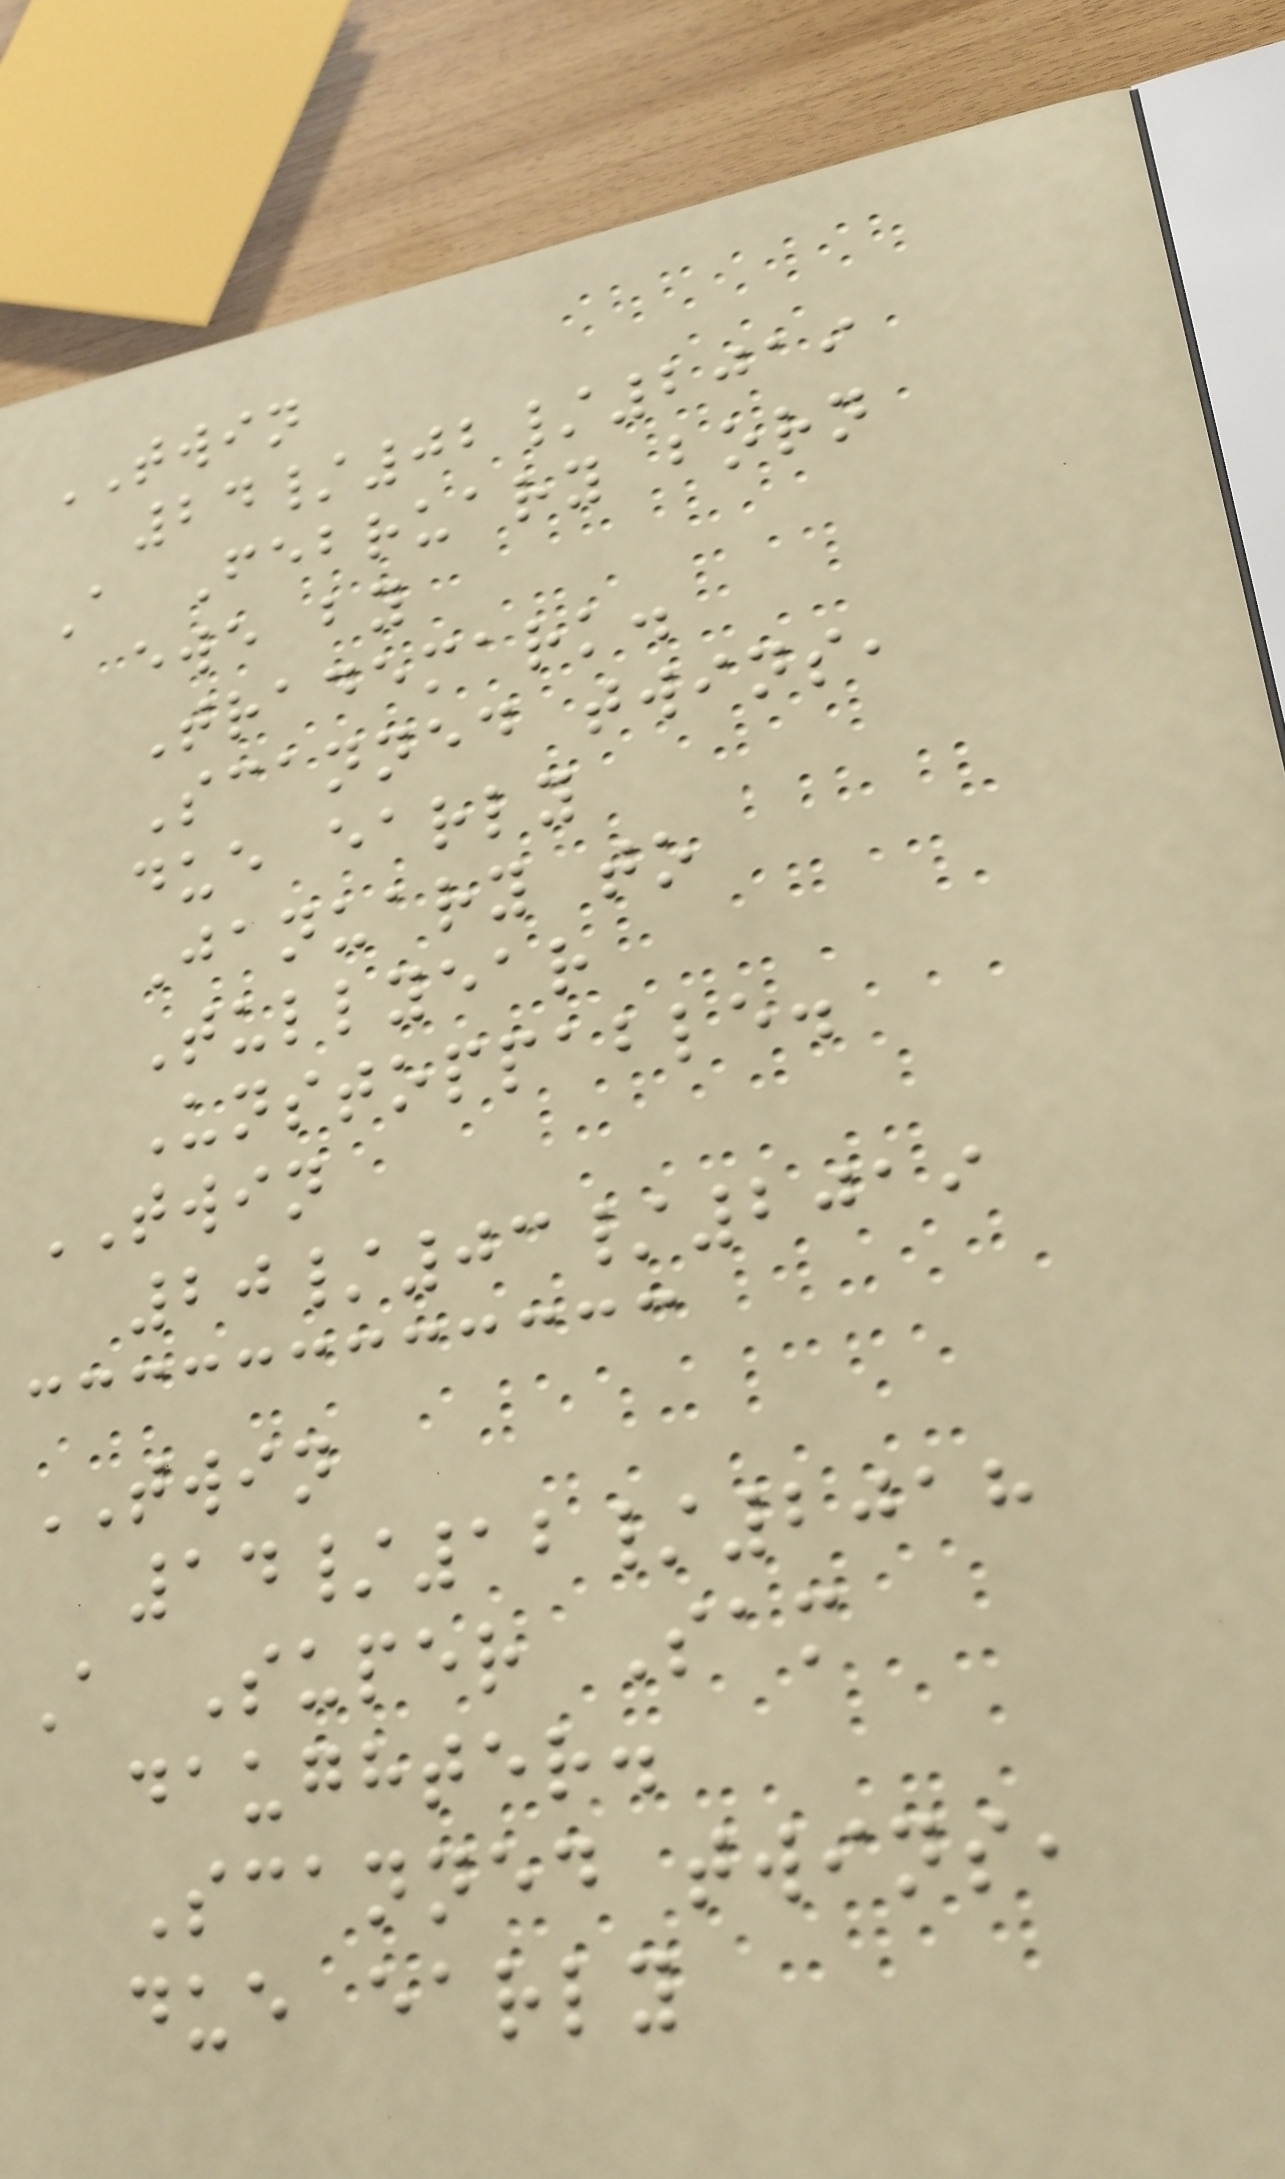TWIN
24/02/2019
A February born
ewe by
Trademark.
Scanned twins,
due early
January to
Tullyear
Unstoppable.
TWIN
20/03/2019
TWIN
14/12/2018
A Super Sam
daughter.
Scanned twins,
due early
